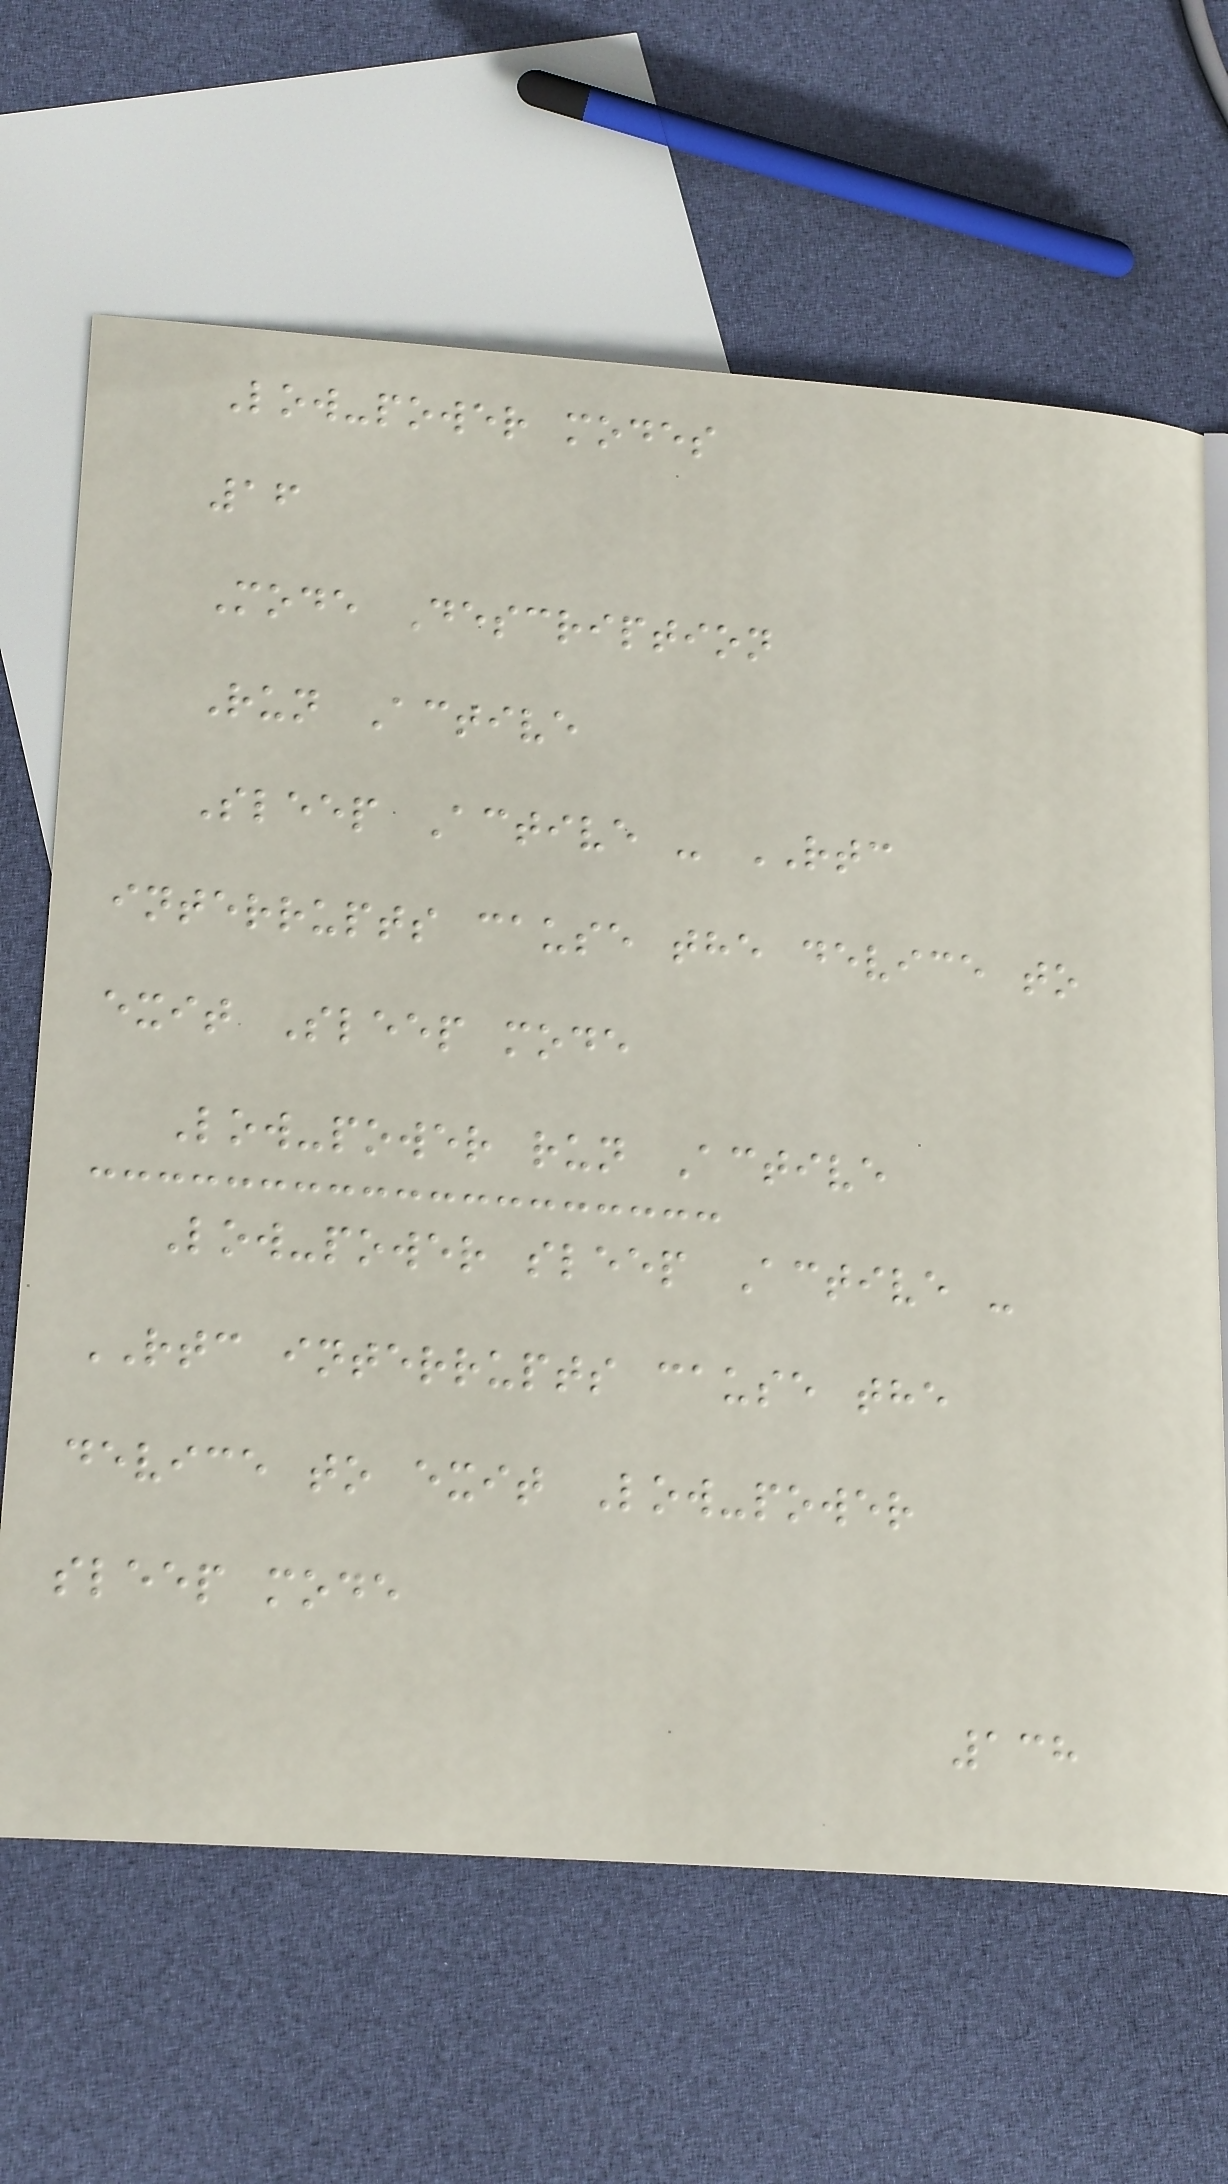Low-power modes
16
Mode Description
Run Active
Sleep Active - RTC
interrupts cause the device to
exit Sleep mode
Low-power run Active
Low-power sleep Active -
RTC interrupts cause the
device to exit Low-power
sleep mode
138
